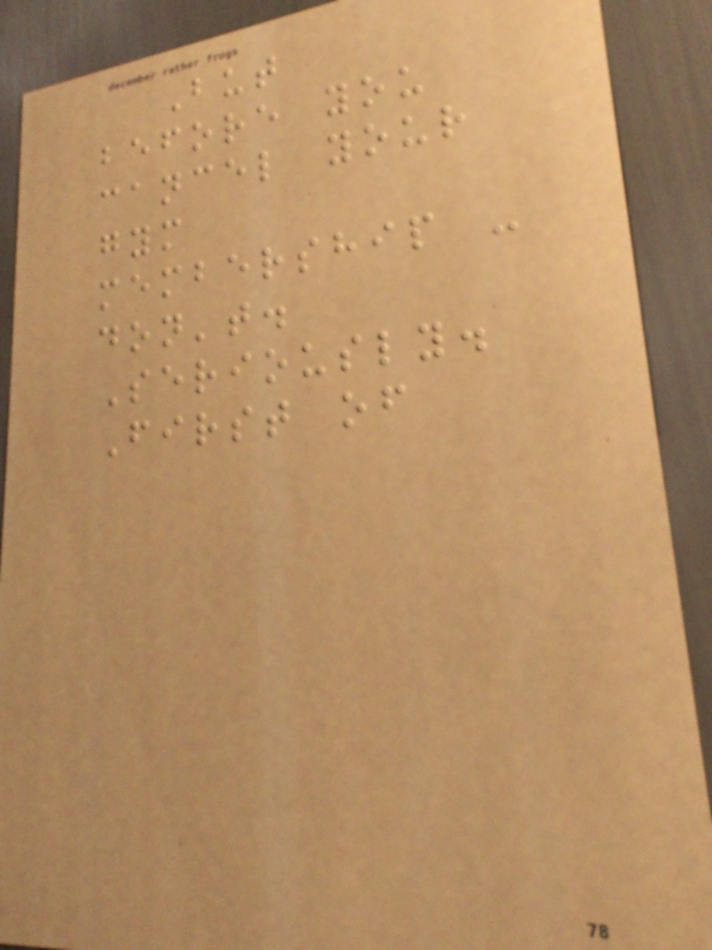But
before you
cancel your
gym
membership -
don't.
Seriously.
First of
